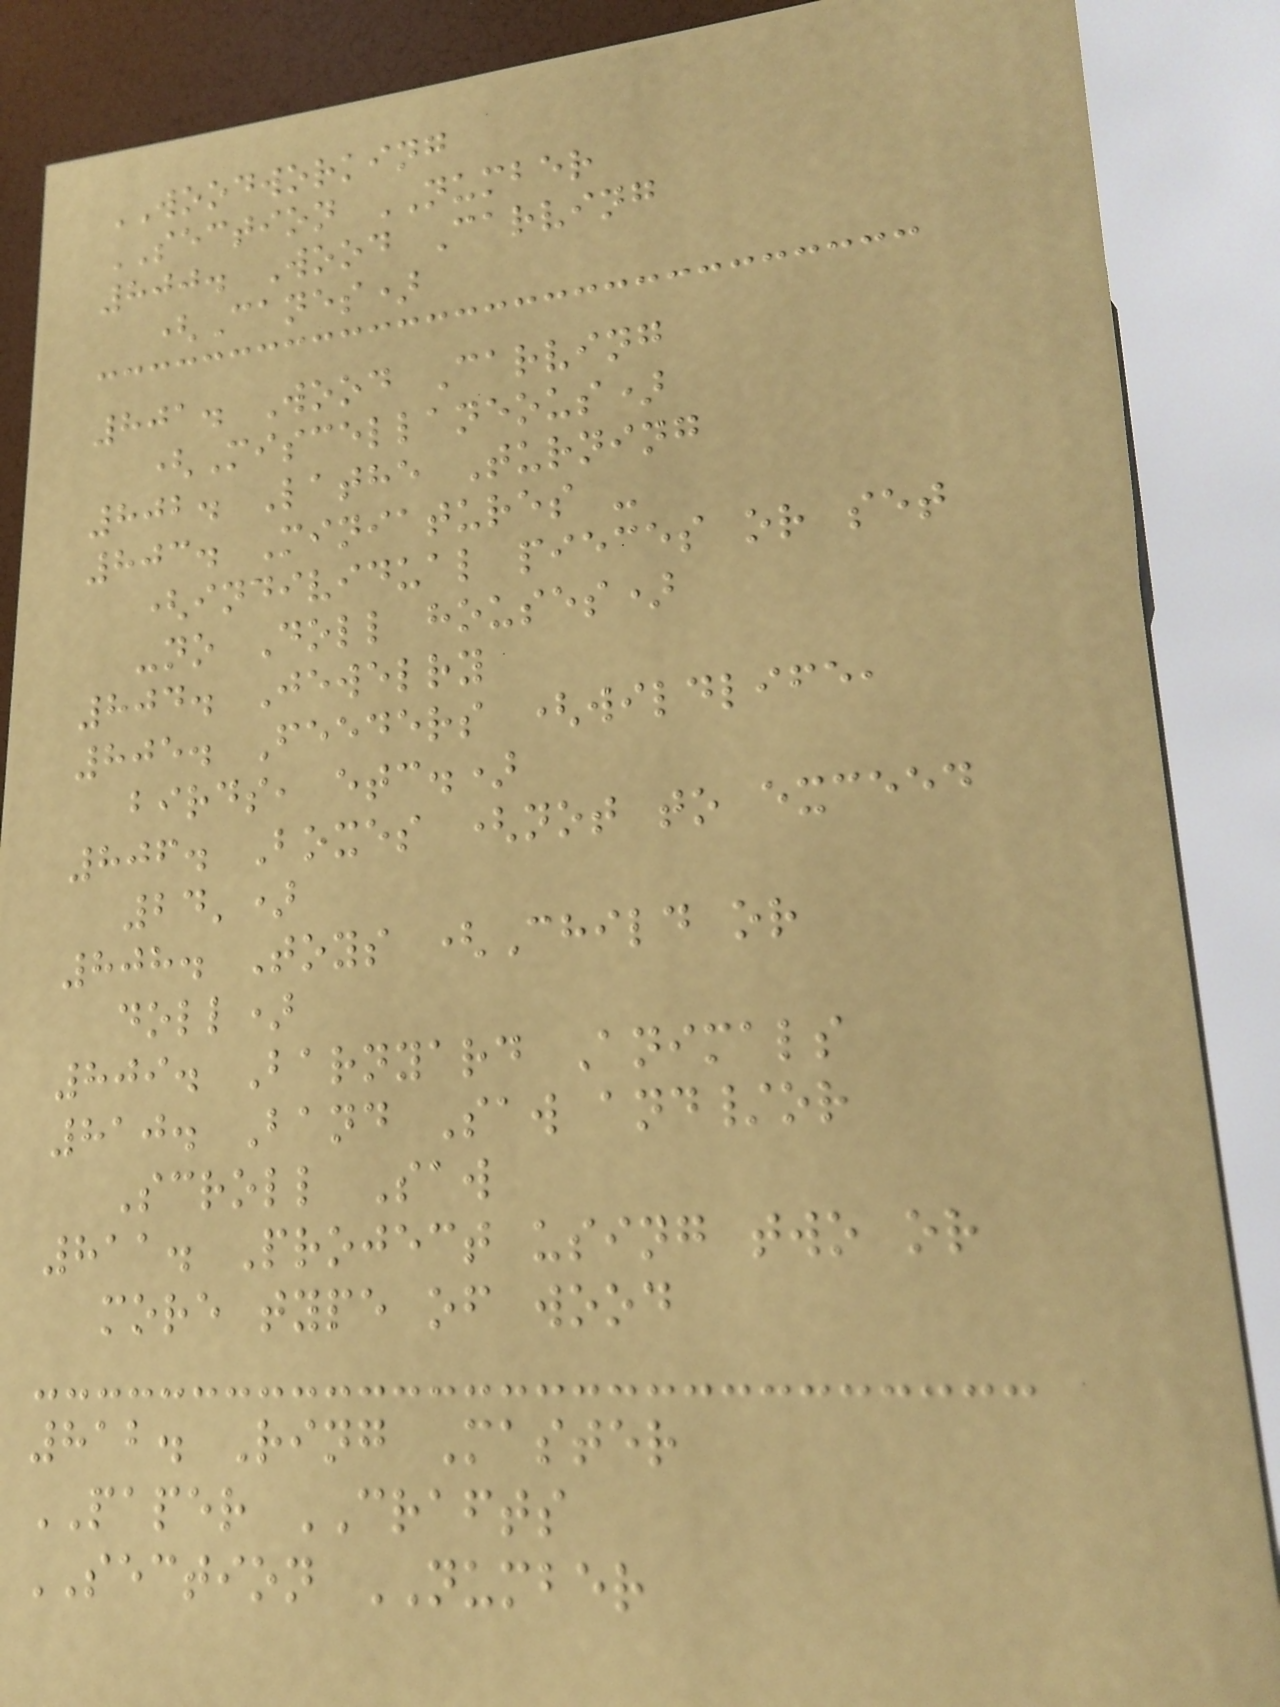WOODWORKING
SECTION NUMBER
800. Wood Carving
(Canes)
801. Wood Carving
(Miscellaneous)
802. Lathe Turning
803. Miniatures -
(individual pieces or set
-no Doll houses)
804. Jewelry
805. Feeders (wildlife,
birds, etc.)
806. Boxes (not to exceed
24')
808. Toys (Child or
doll)
809. Barnyard Animals
810. Band Saw and/or
Scroll Saw
811. Project using two or
more type of wood
812. Ring Master
PAPER CRAFTS
SECTION NUMBER
